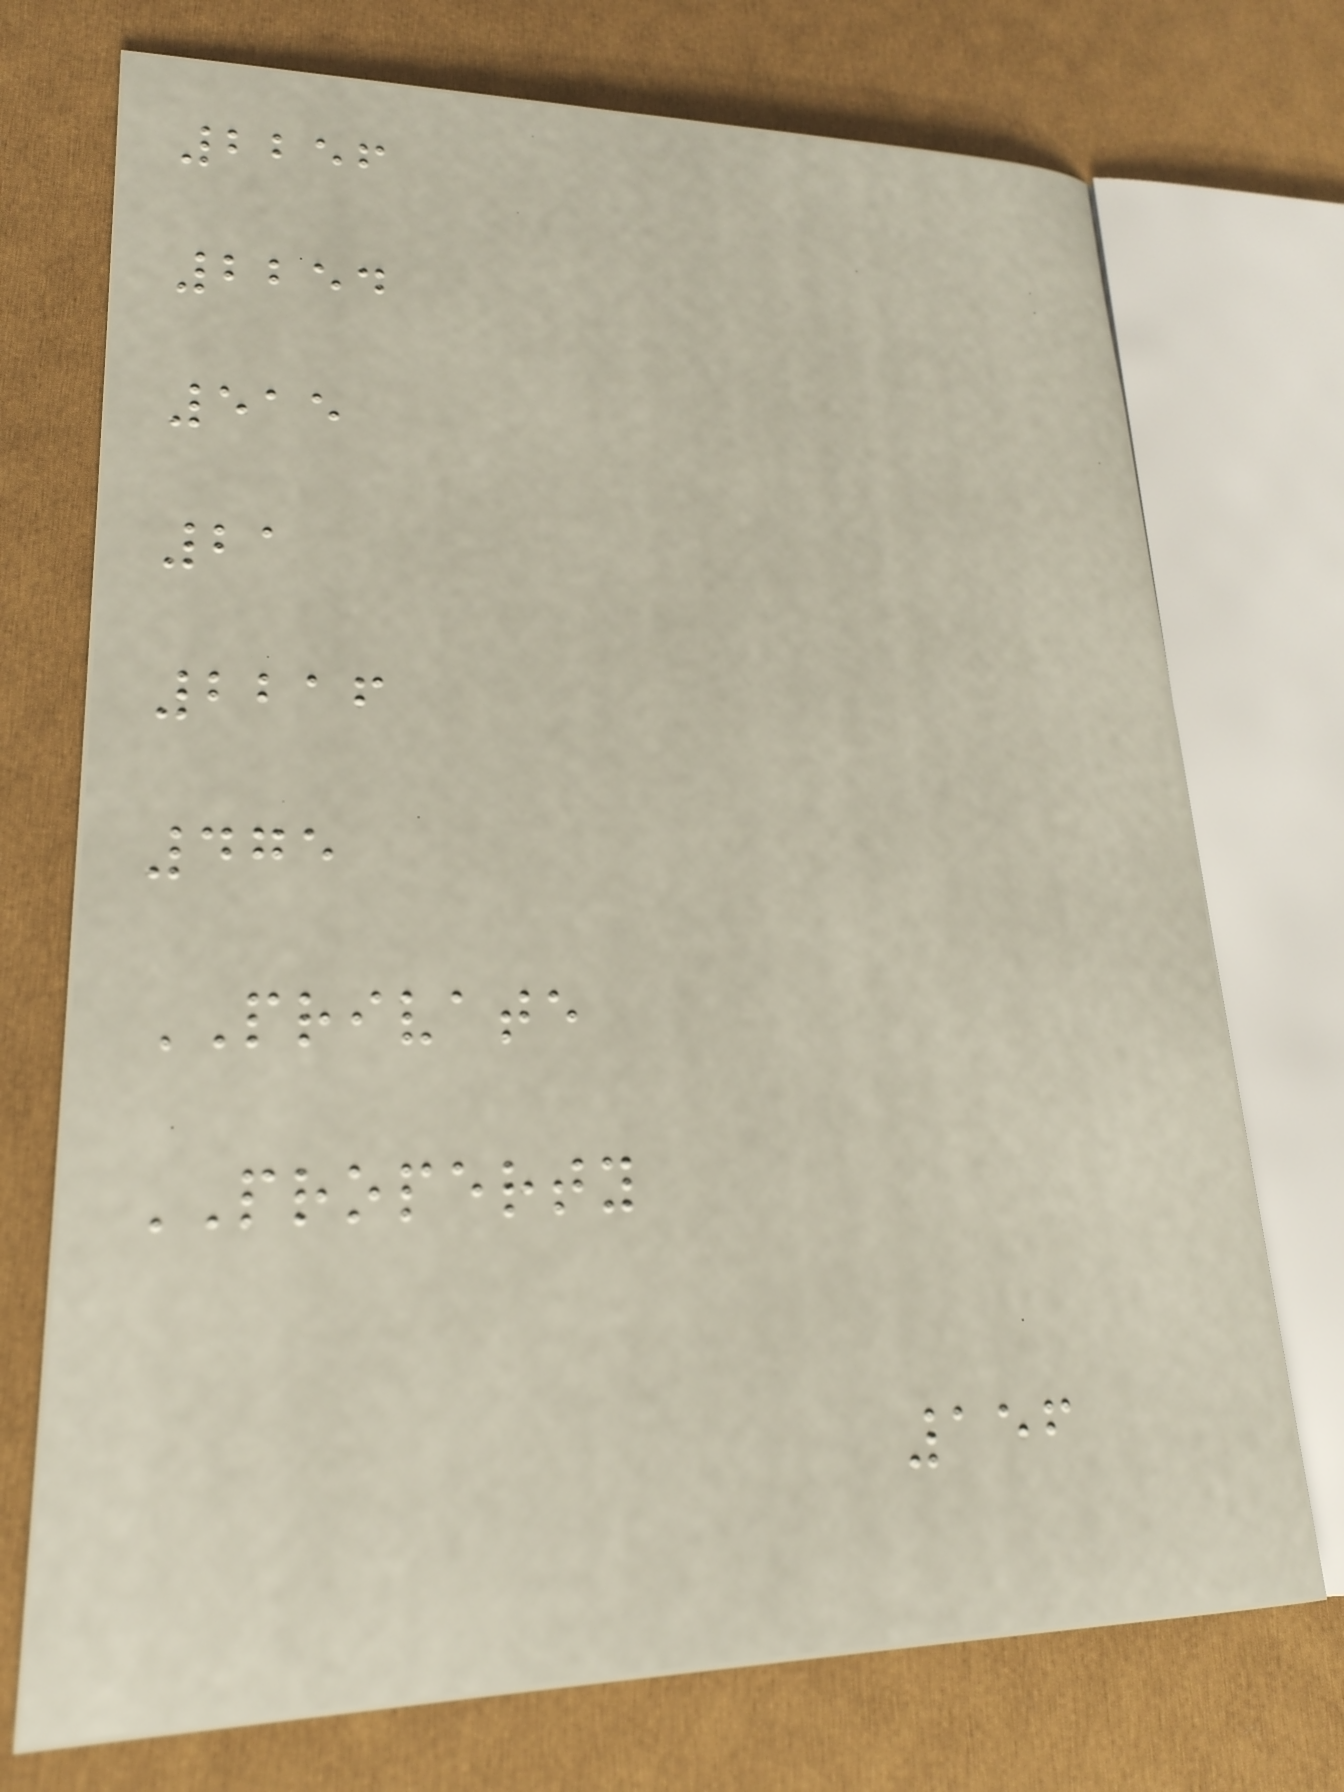2256
2254
515
21
2216
475
PRIVATE
PROPERTY
156
